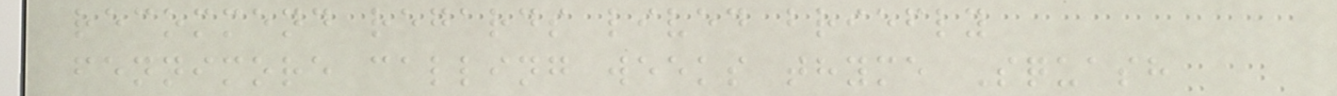recommend regards lived briefly
fennimore calling weeks thyme Squash
